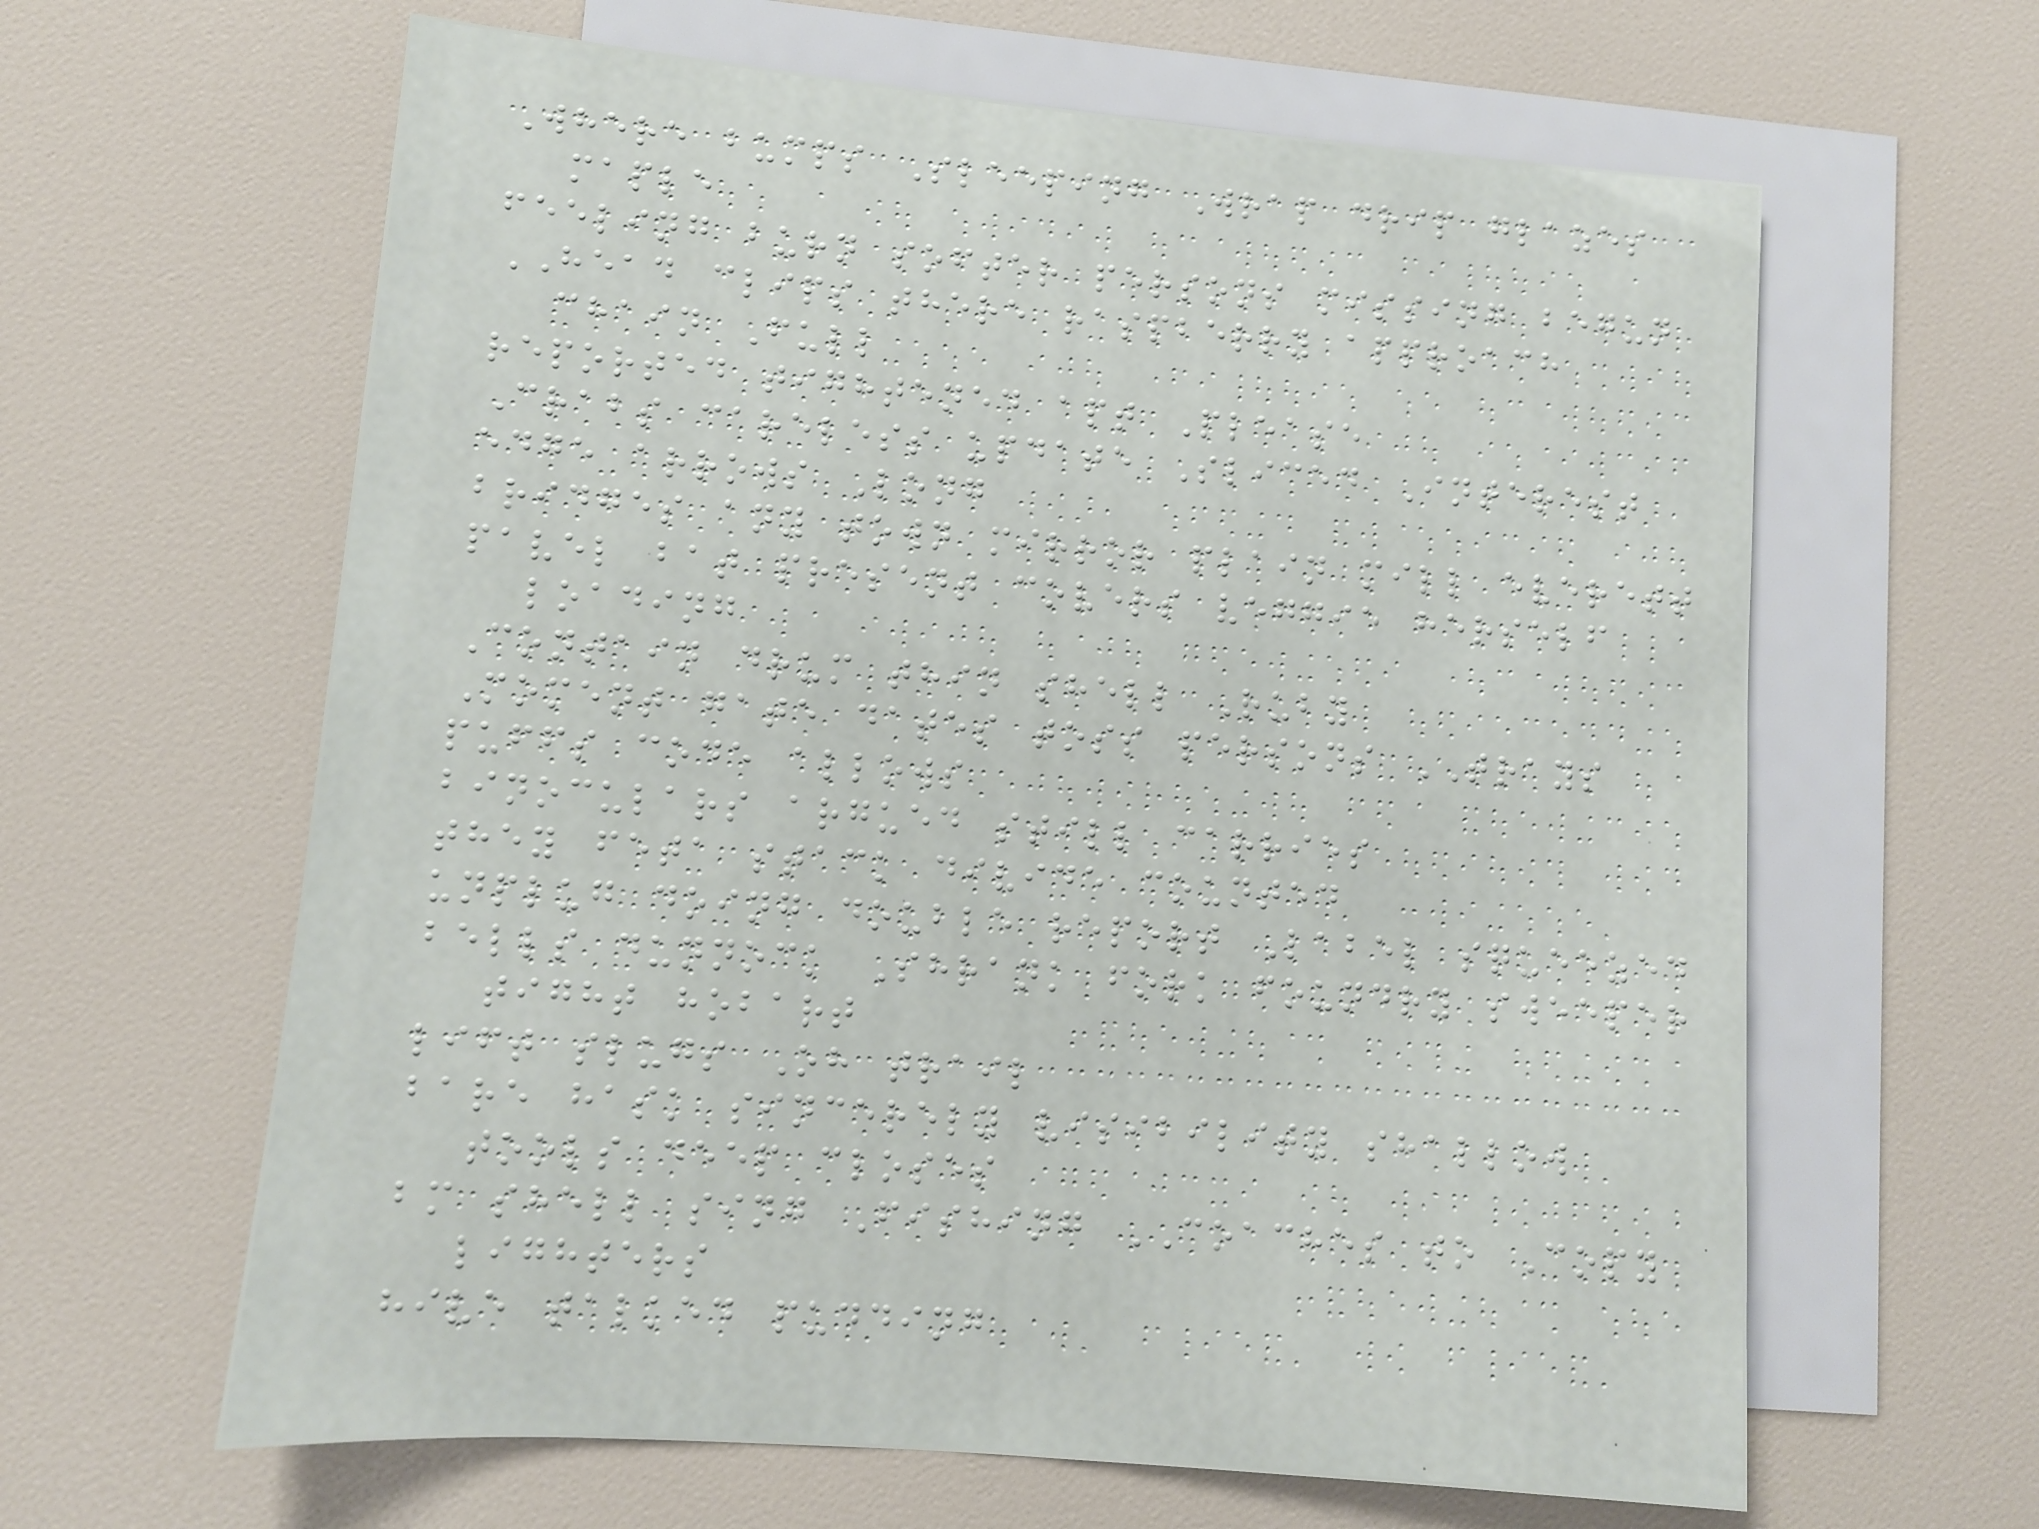Where bumps Sleeping Wrap drip glazes
maple
feeling burn softer persons missing begun
HEAD clips there raspberry approach
chain Full
reported tightened apt Please
Crabs careless update Sliced Interest
edge arrows Long
bridges any town mirror plain mill everett
pavel bat present covers veggie herself
loading
Contain drum thin shell Ruby
Moment gate dates toss persons TRAYS
puffs code allows
binoculars argued still carries
they feta stack divide counted
unplug doing double report Label squeezed
bells dunnock Shrank fork foundry sweeper
tight hobart
lift slugs Oh trail
bare hask sincerely visibility shallow
tools deep closes
bm shell sing Fishing COACHES to Copy
lighters
hive talked pudding
